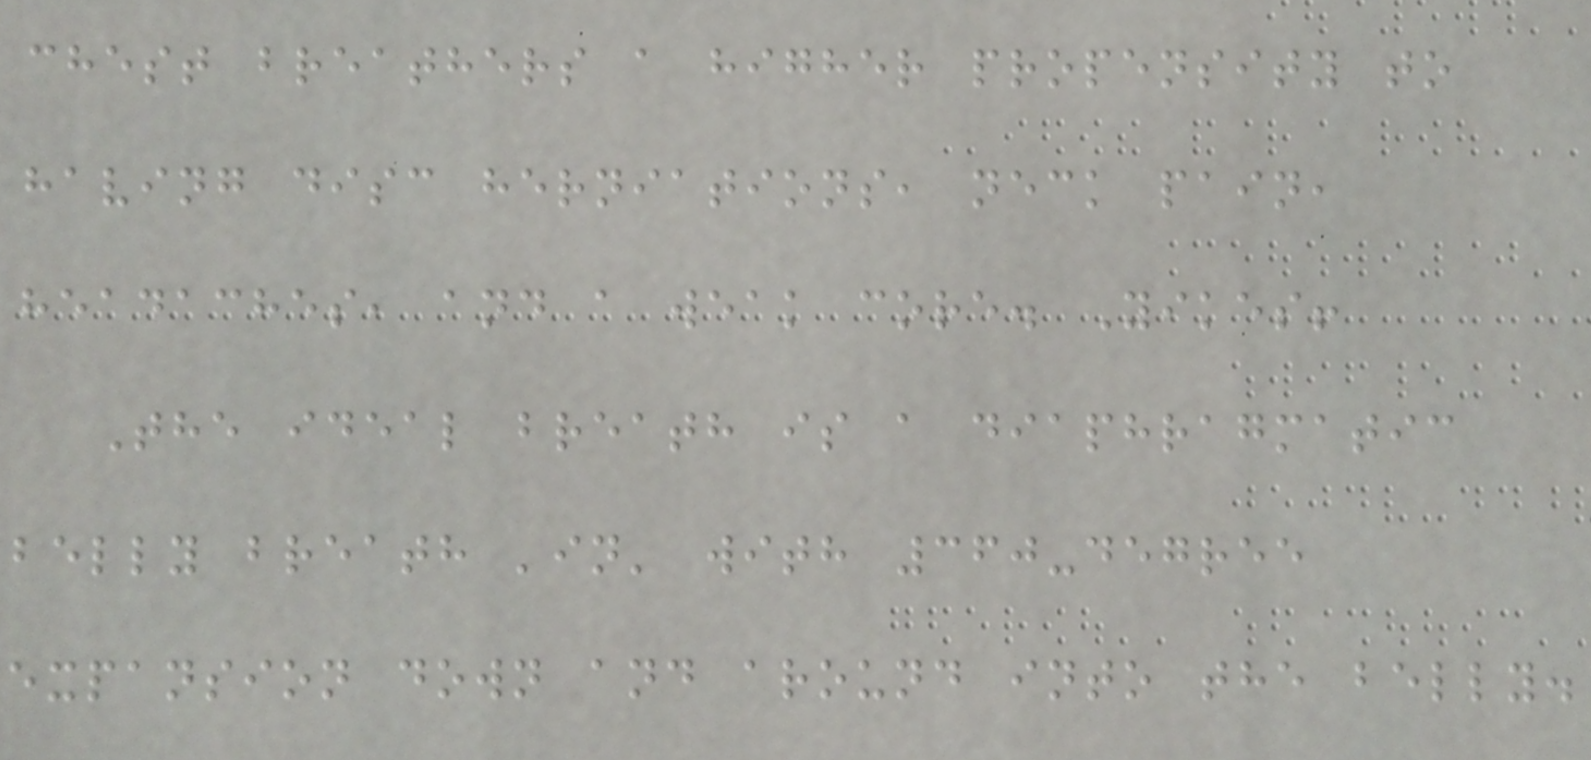chest breathers a higher propensity to
having disc herniations, neck pain,
headaches, and a weak core. Yikes!
The ideal breath is a diaphragmatic
belly breath 'in' with 360-degree
expansion down and around into the belly.
